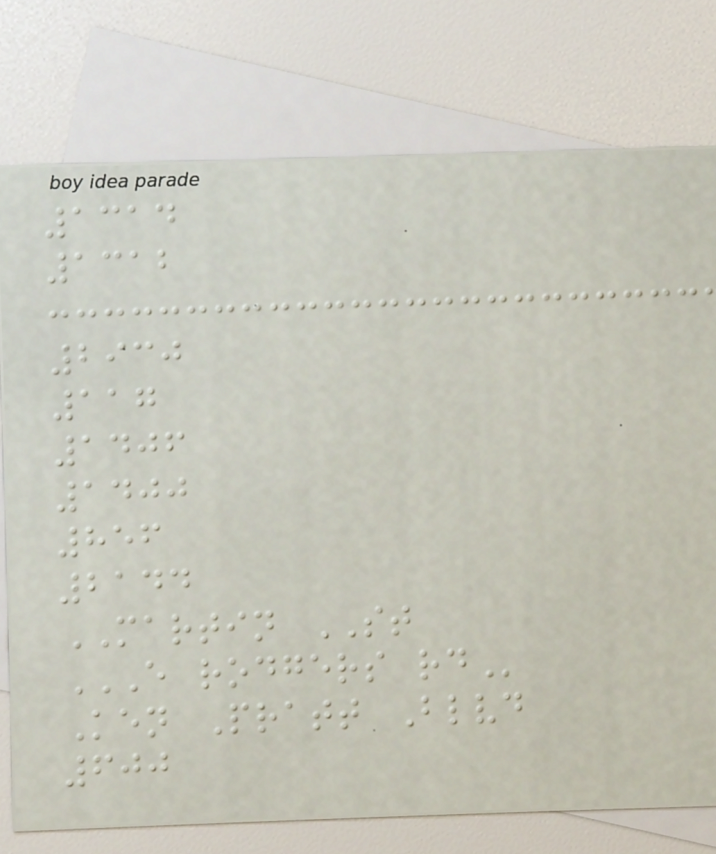1314
1312
2930
117
1406
1400
856
2144
MARTIN ST
E RODGERS RD
Ken Pratt Blvd
600
